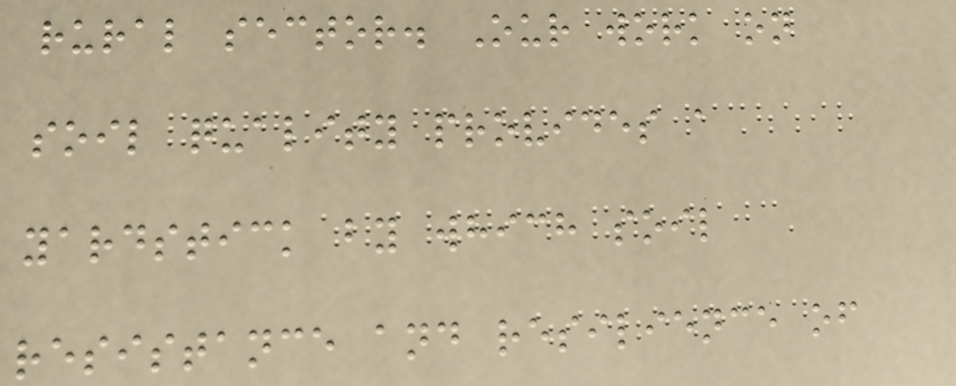rural sector. Our work on
soil quality provides a
yardstick by which soil
resistance and resilience of
